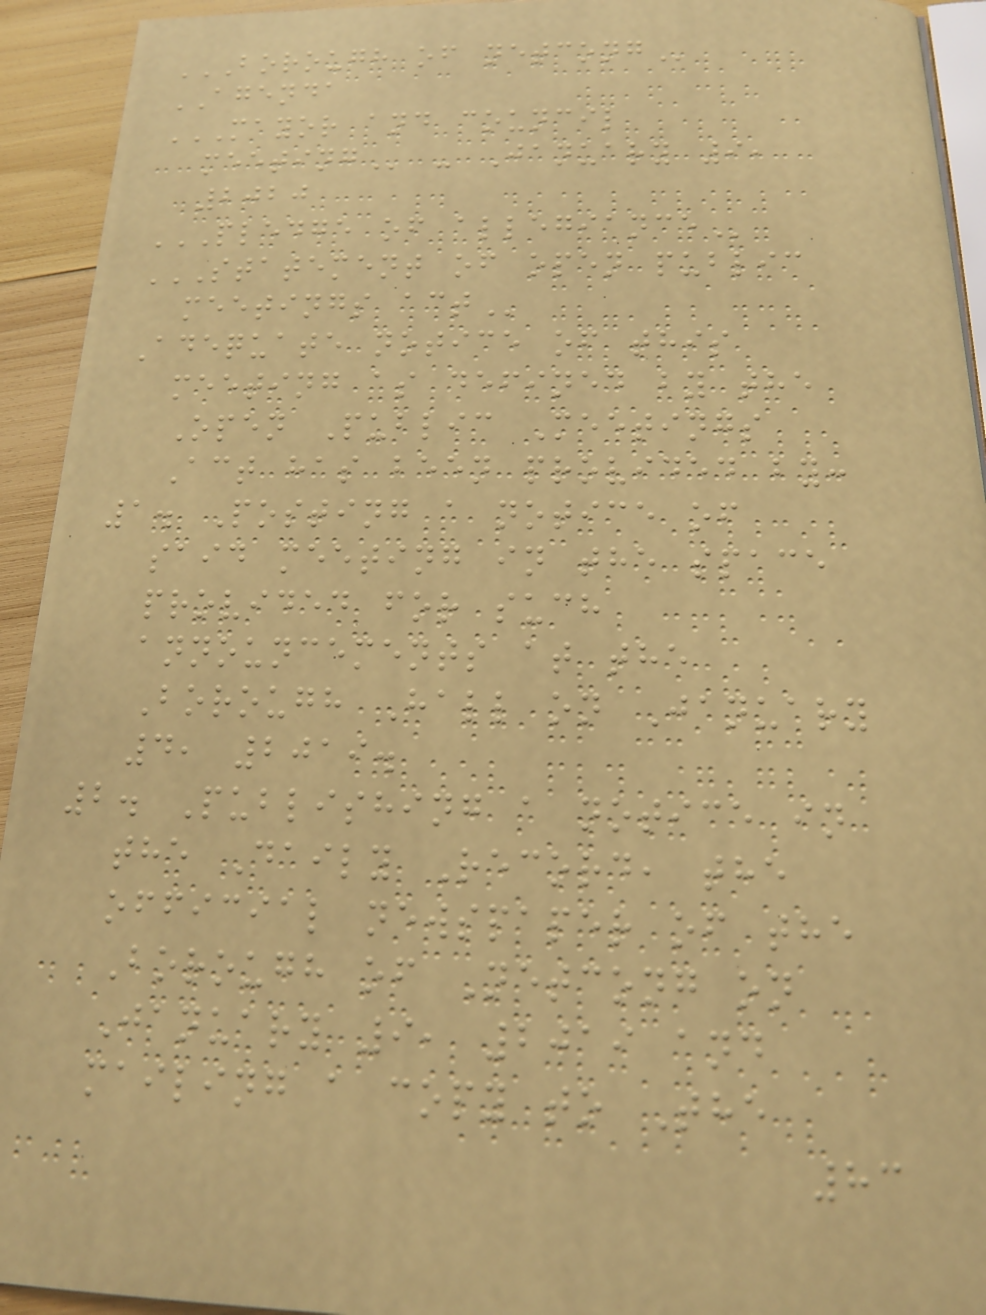BOROUGH OF NETCONG
AGENDA
MAYOR AND COUNCIL
MEETING - January 9,
2020
PLEDGE OF ALLEGIANCE
STATEMENT OF OPEN PUBLIC
MEETINGS ACT
Adequate notice of this
meeting as defined by the
Open Public Meetings
Act has been provided by:
1. Posting a notice of
said meeting in the space
provided for such
announcements at the
Borough Hall on January
4, 2019.
2. Publishing a notice in
the Daily Record, the
official newspaper of the
Borough of Netcong on
January 9, 2019 and
mailing a copy to The
83
